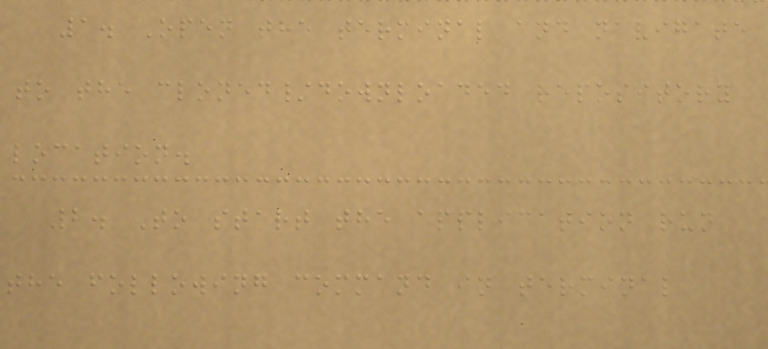1. Open the terminal and navigate
to the cloned/downloaded repository
location.
2. To start the application run
the following command in terminal
